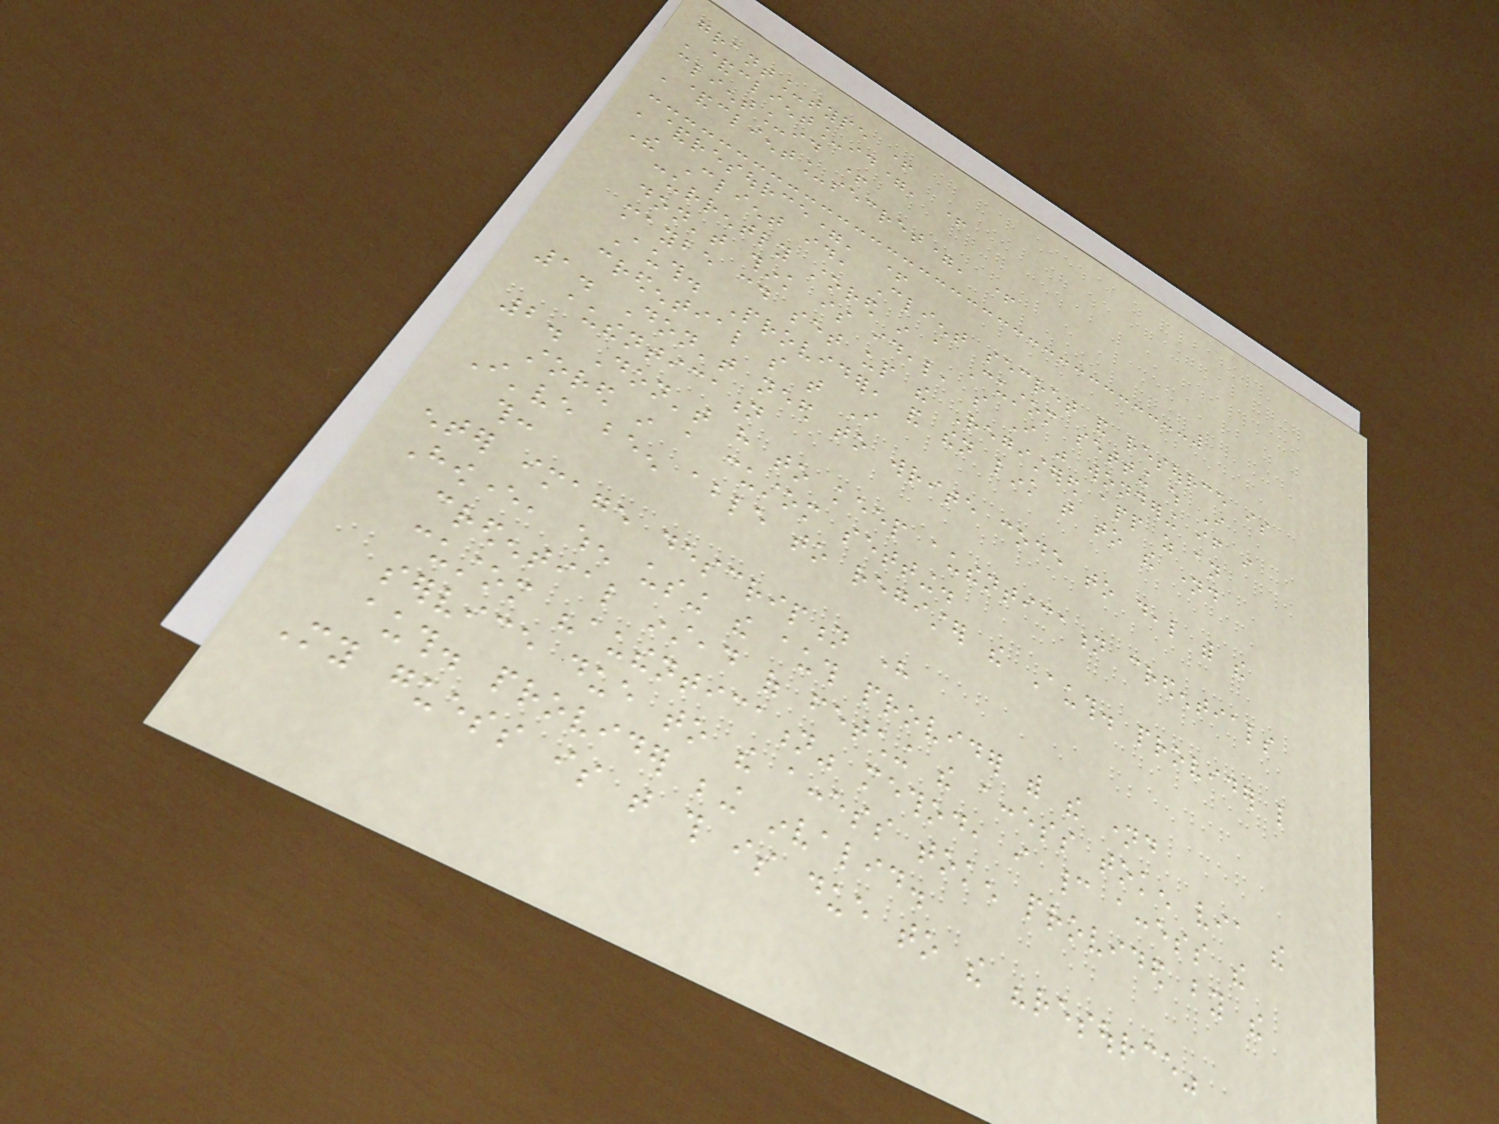grant_type +
'&client_id=' +
client_id +
'&client_secret=' +
'&resource=' +
The Client id, Client secret and resource is
currently stored in a Custom setting which I
don't think is ideal, so I was wondering if i
maybe could set up the Registered app as an
Auth. Provider, and then link that to the named
credential so that I
1. Don't need to write code to deal with the
authentication
2. Don't have to keep authentication credentials
stored in a custom setting.
I've been able to register the Auth. provider like
this:
enter image description here
However, when using the auth provider with the named
credential instead of fetching the access token via the
custom "authentication" method, i cannot access the
service due to the access token provided by the
auth. provider being invalid.
My guess is that this is due to the "resource"
